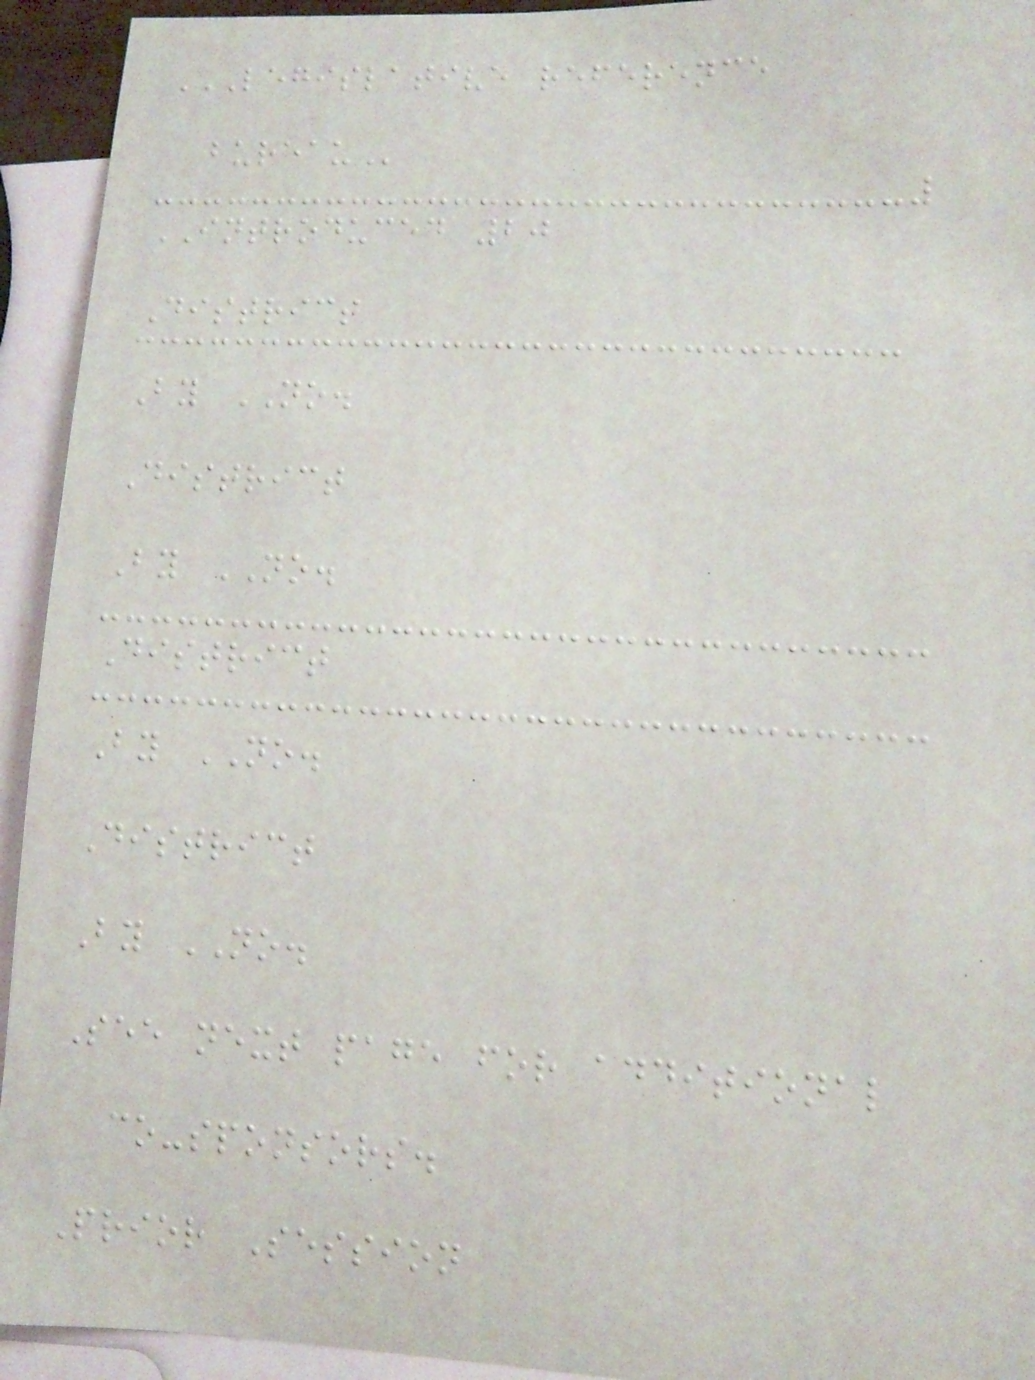LEGISLATIVE REFERENCE
BUREAU
INTRODUCED 20
District
By NO.
District
By NO.
District
By NO.
District
By NO.
See next page for additional
co-sponsors.
Prior Session
